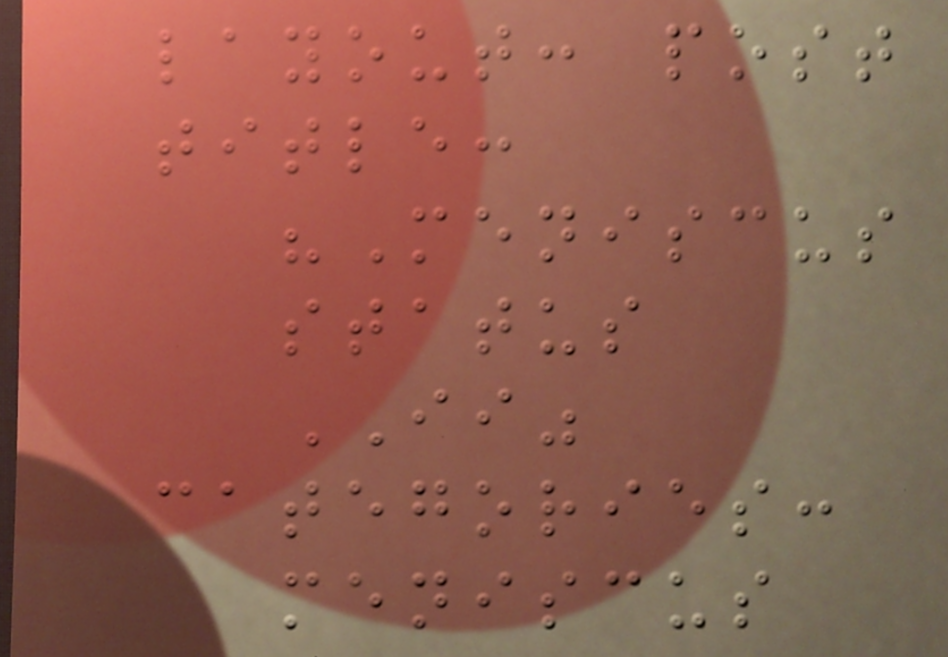layout: post
title:
"Meniscus
status
II"
categories:
meniscus
